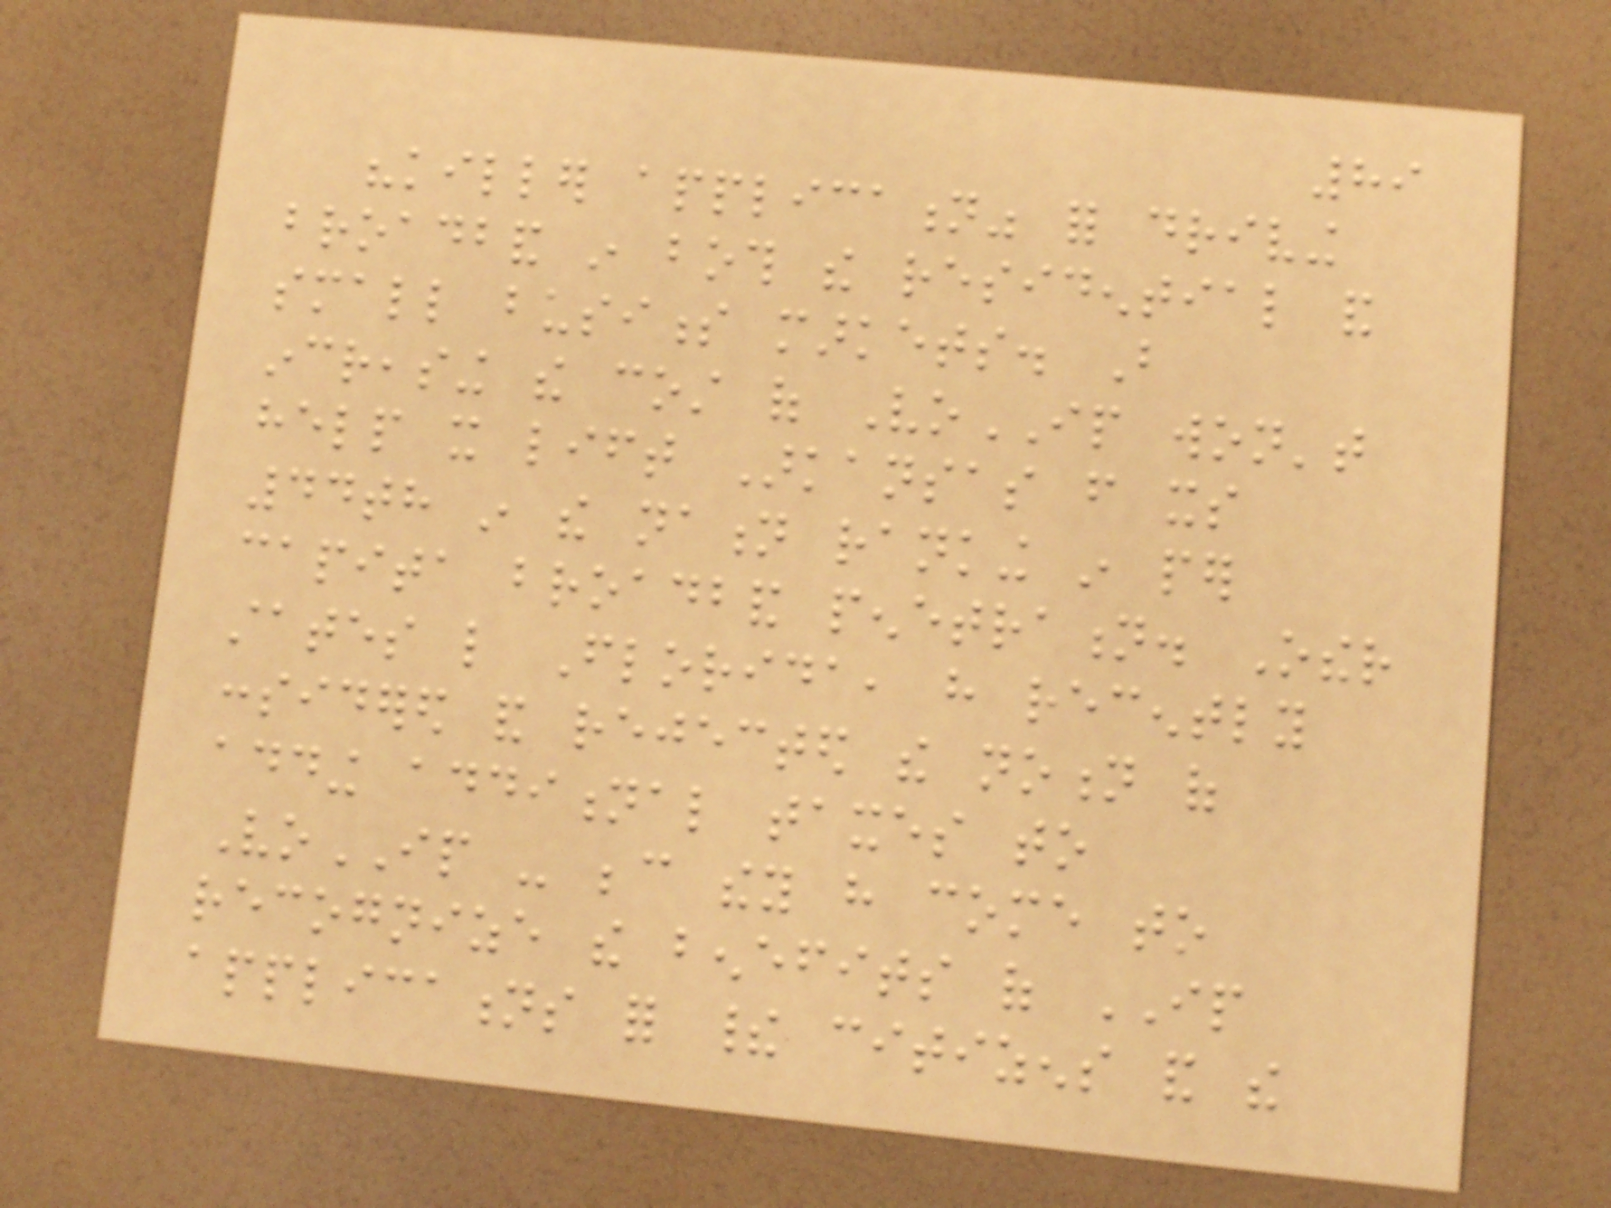89
"killer application" for driving
broadband in both the residential and
small business markets. But
increasing the cost of VoIP won't
help it lift Arkansas from its
44th in the nation ranking in per
capita broadband penetration. Other
states like Florida, have recently
considered and rejected the notion of
adding additional taxes to
VoIP - because they have come to
recognize the benefits of IP
applications for their citizens and the
